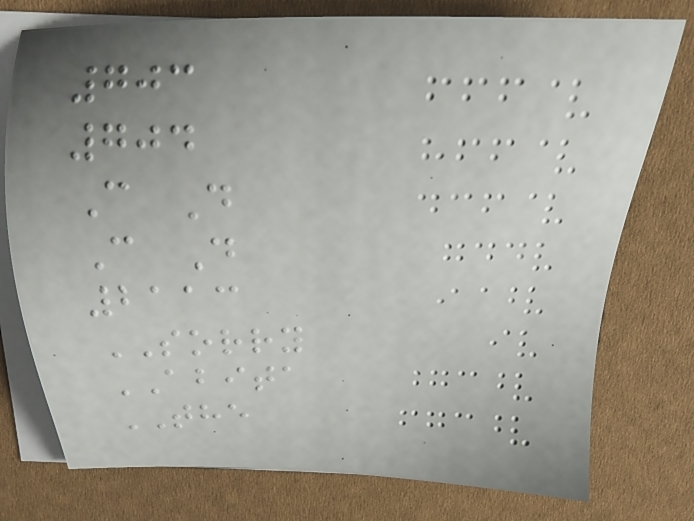703
704
C D
C D
2113
SORRY
ABITA
THE
